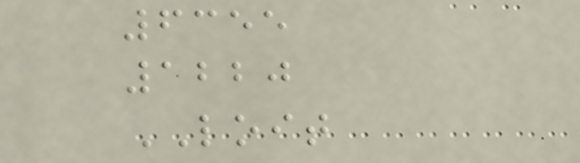6355
1220
LOIT
